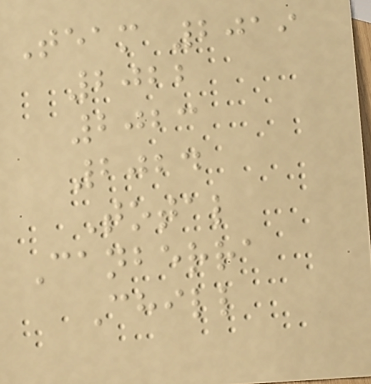Team 2019
2022
2023
2024
Total
Canberra
Chill
